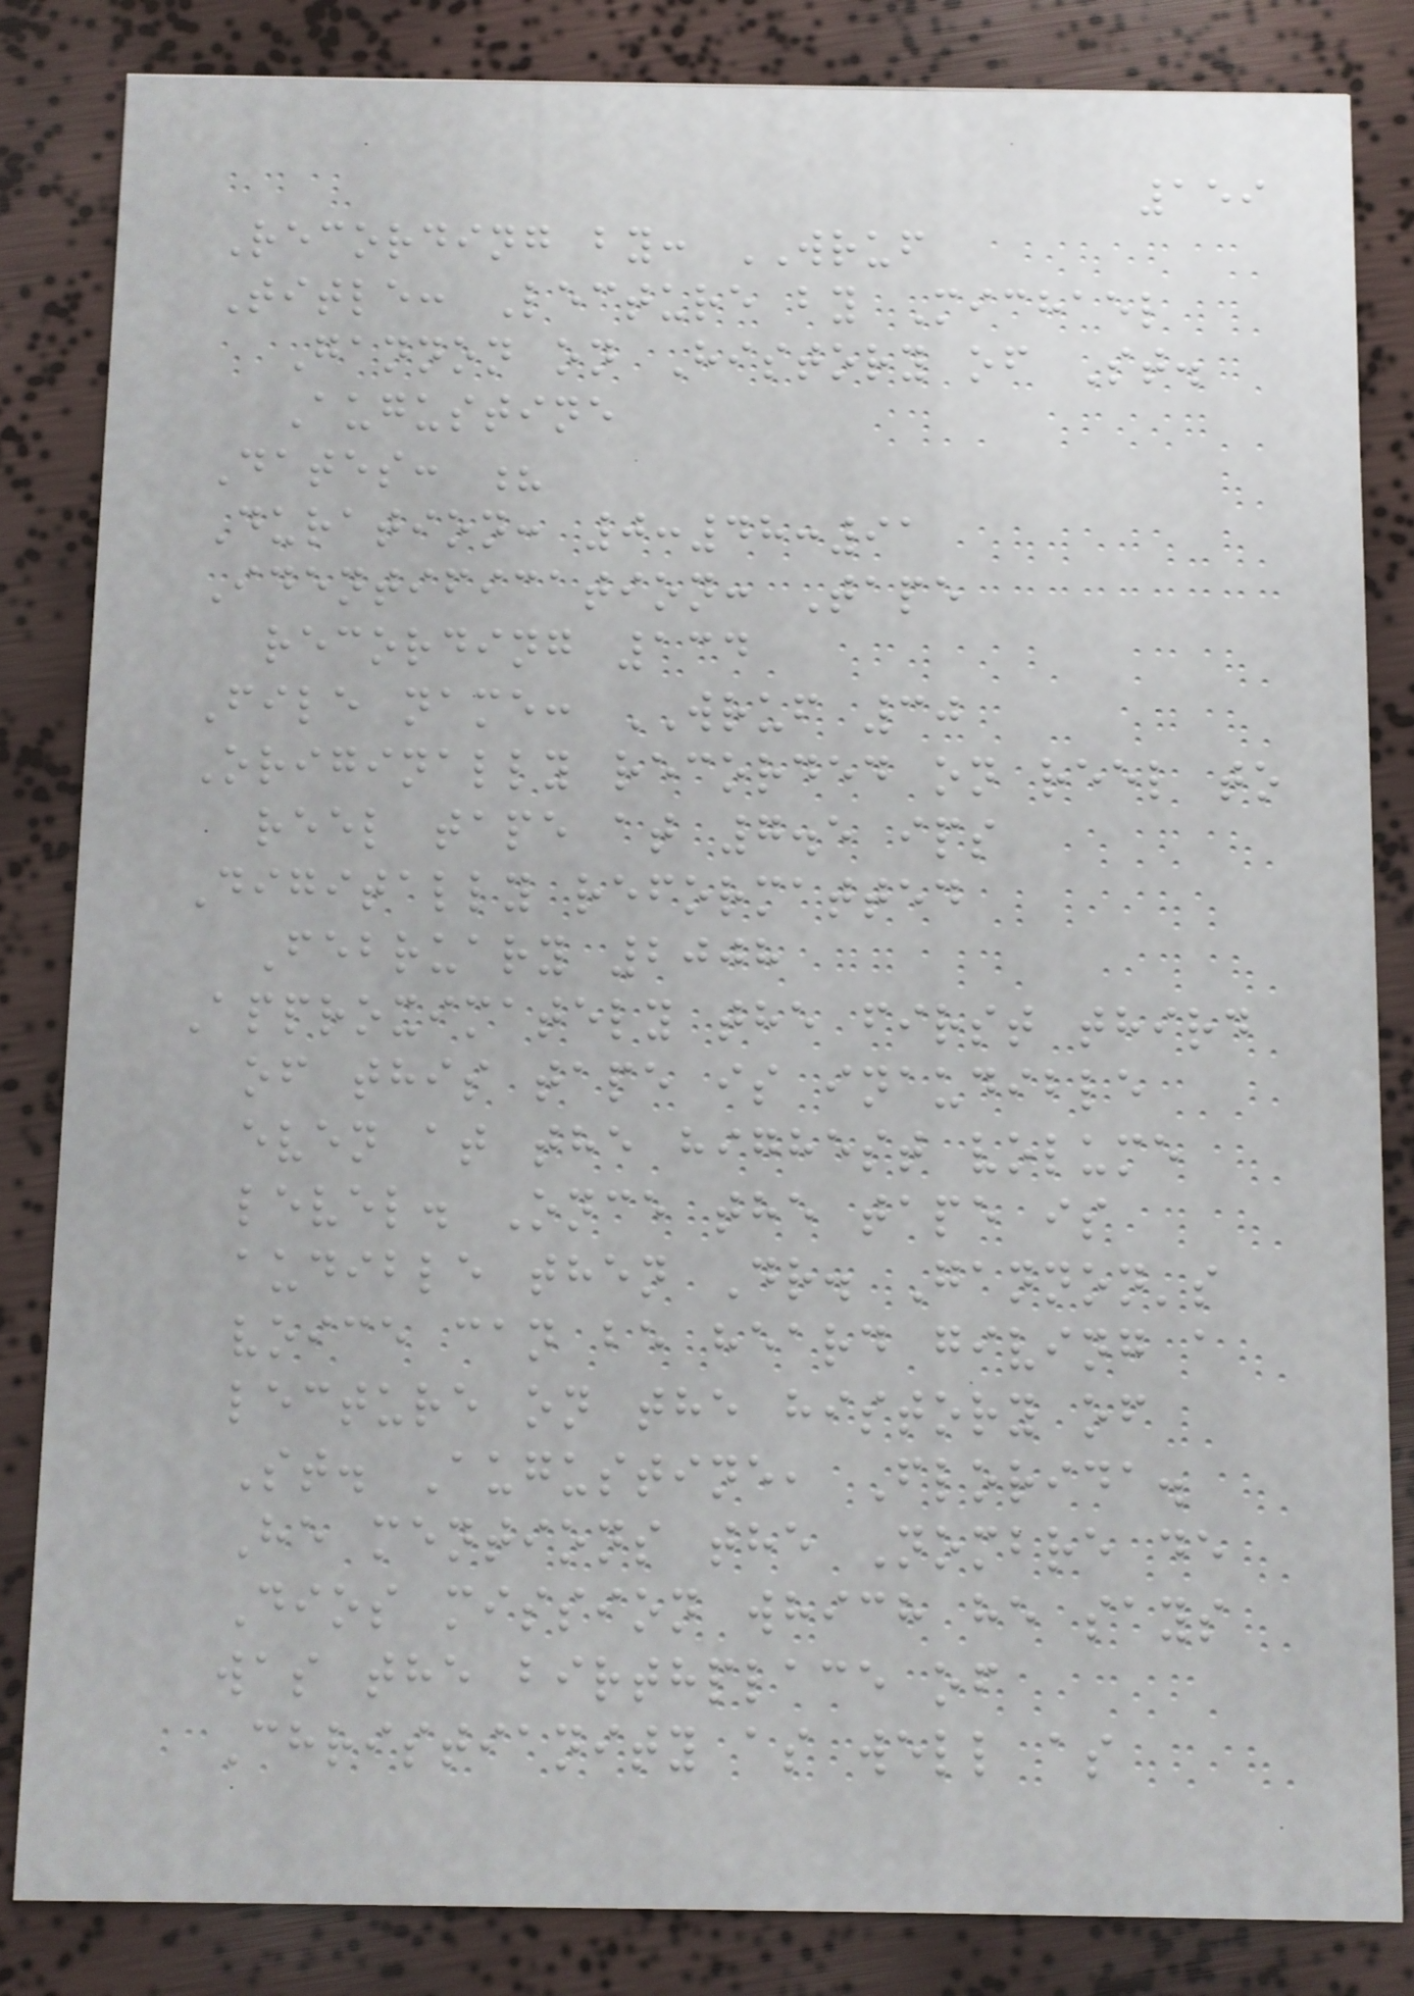159
Recording by: WRUF
Title: Lecture by Michael
Gannon on History of St.
Augustine
Dates: ?
Duration: 0:48:91
Identification: Tape
recording 134
File name: WRUF 30
Originally recorded on reel to
reel tape at 7.5 ips
Digitally reformatted
February 2008
Approximately the first third
of this tape is inaudible
even at the highest volume
level. Once the tape is
audible then Dr. Gannon's
voice can be heard giving a
lecture on the history of
St. Augustine, Florida.
He mentions the Nombre de
Dios mission which he says
was the birthplace of
Christianity as well as
